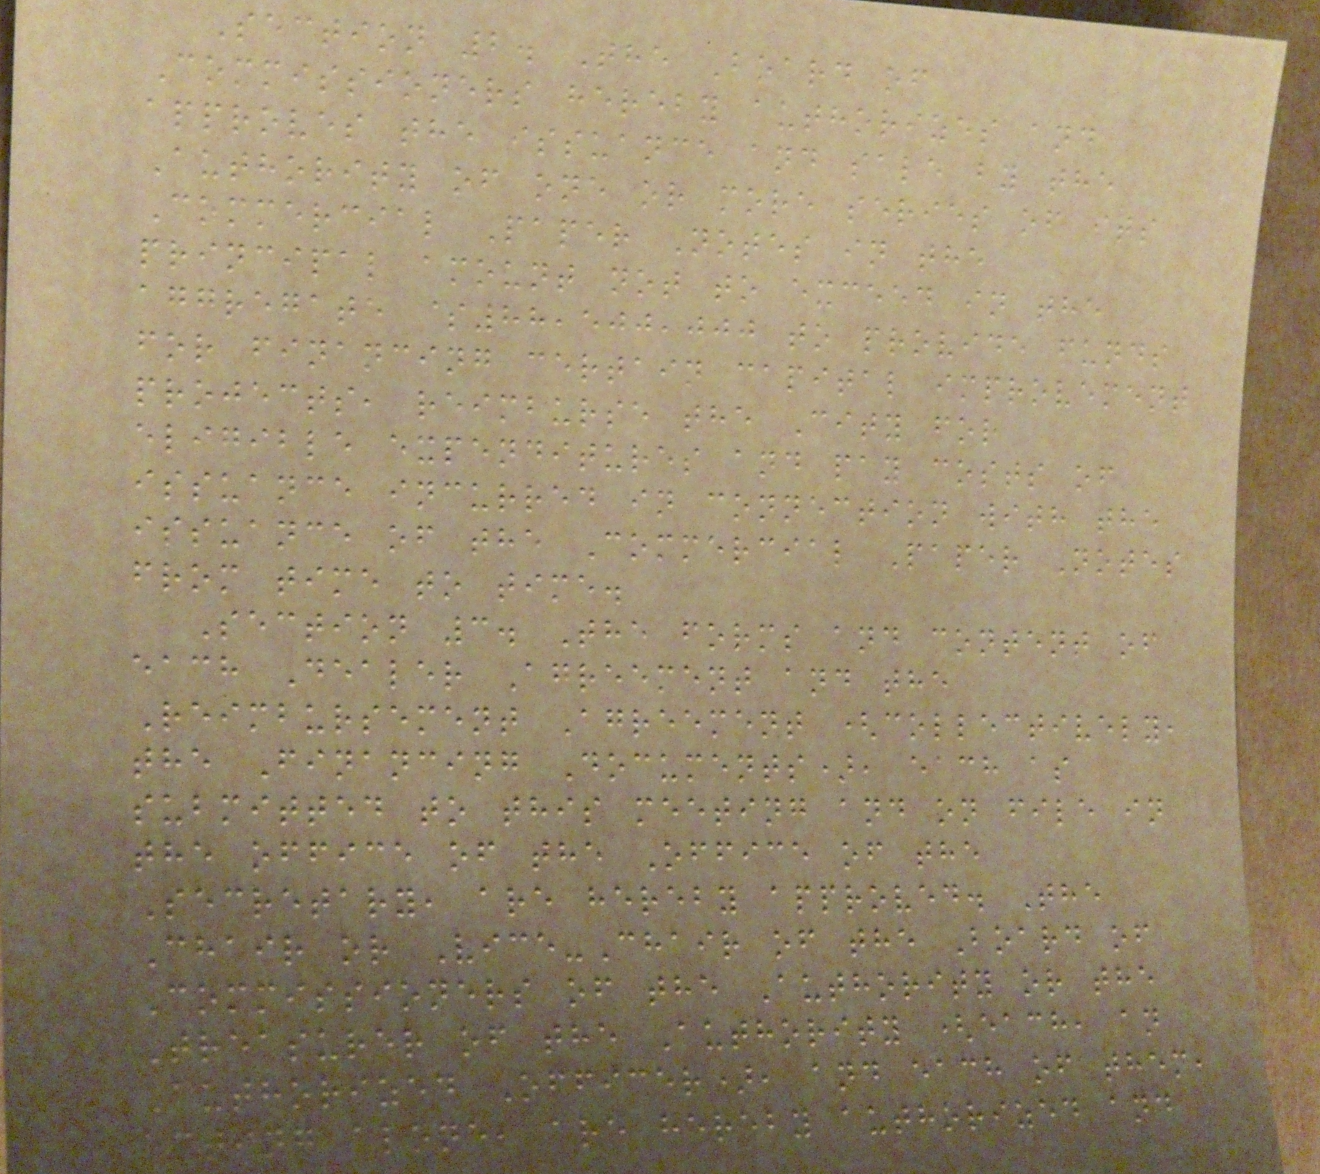Section 2. The Board of
Commissioners hereby authorizes and
approves the issuance and sale by the
Authority of one or more series of its
Commercial Paper Notes in the
principal amount not to exceed in the
aggregate $88,500,000 to provide funds
for financing certain capital improvement
projects, reimburse the City for
eligible expenditures and pay costs of
issuance incurred in connection with the
issuance of the Commercial Paper Notes
from time to time.
Section 3. The forms and content of
each Dealer Agreement and the
Reimbursement Agreement (collectively,
the Financing Documents), each as
submitted to this meeting and on file in
the office of the Office of the
Secretary, are hereby approved. The
Chair or Vice-Chair of the Board of
Commissioners of the Authority or the
Treasurer of the Authority (each, an
Authorized Officer), and each of them,
acting alone, are hereby authorized and
